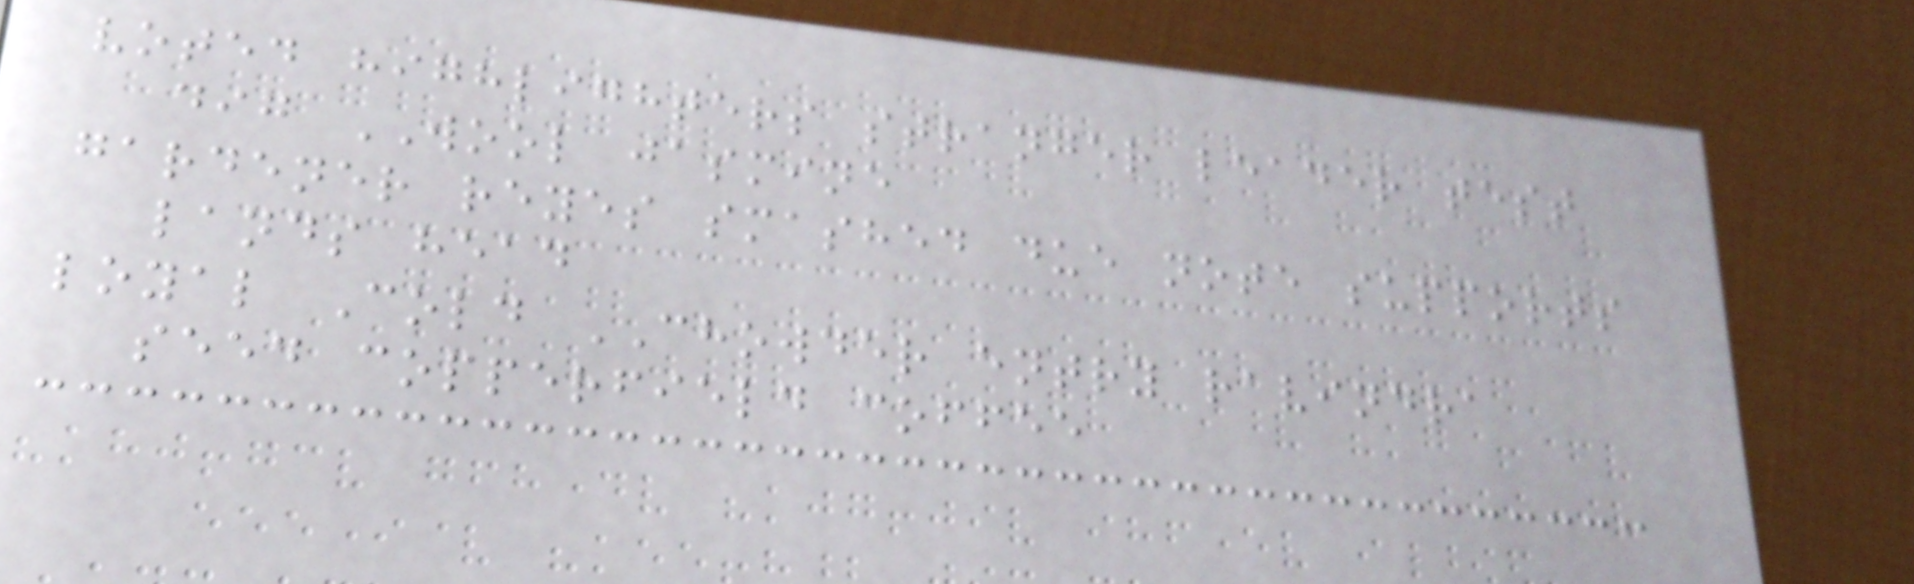voted highlighters stranger leader test
dig WOOL jasmine
gardener reyes smashed due note supports
lands head
loyal Cold CHOWDER entry ravindra
seed copperfield coffee
